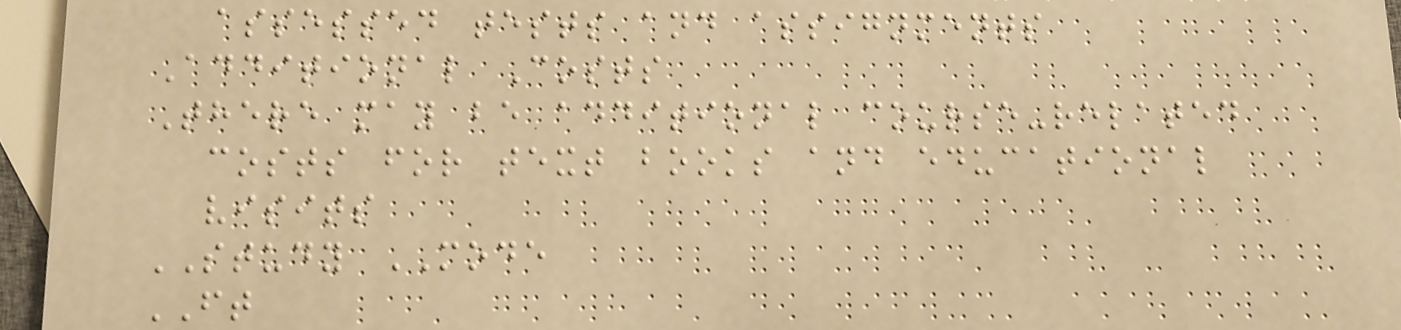assessed tests and assignments
Additional Costs
There may be additional course-related
costs for text books and educational
visits
STUDY MODE
FT
